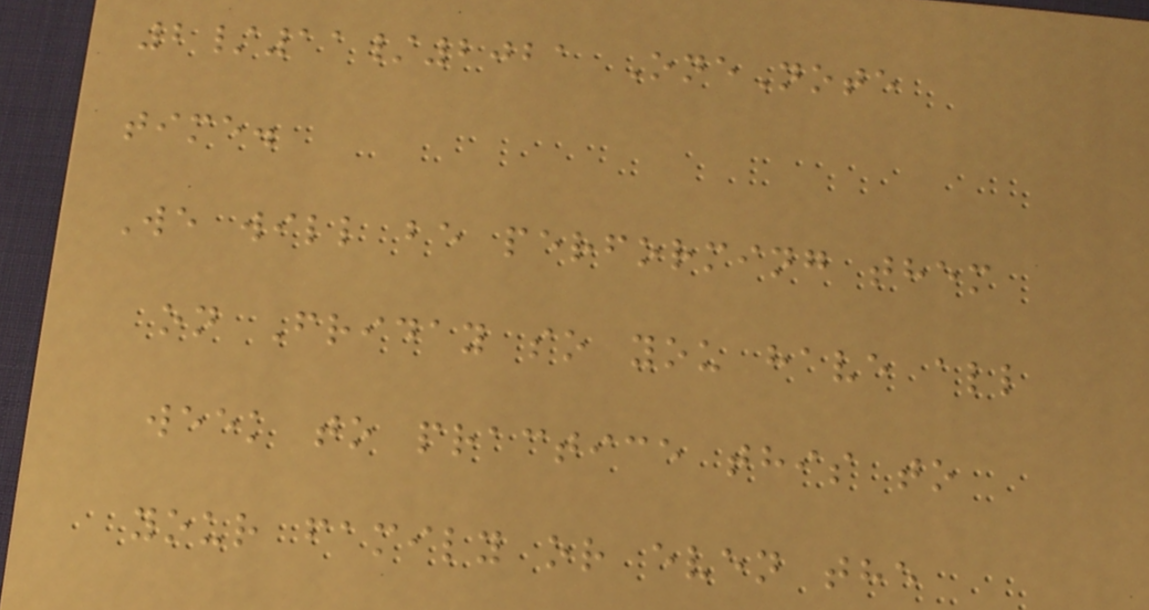2/11/2021 OneNote
time.
We will be performing them
on Friday so you have all
week to practice this to
your family or even the
